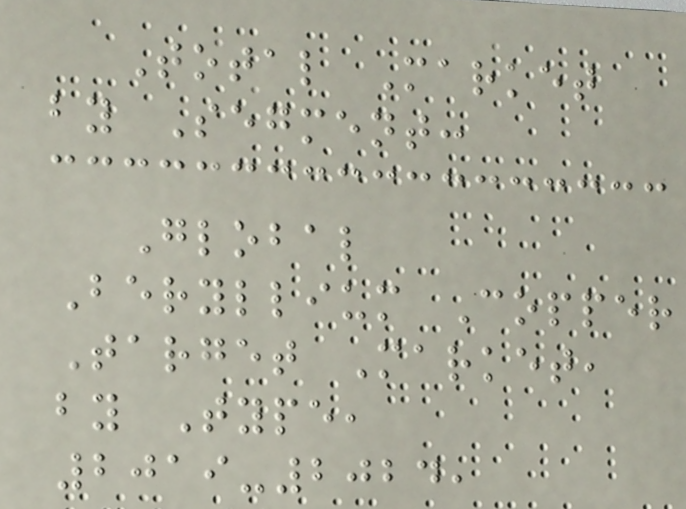Total Market
by Segment:
Global
Beryllium Copper
Target Market,
by Type,
2019-2024,
